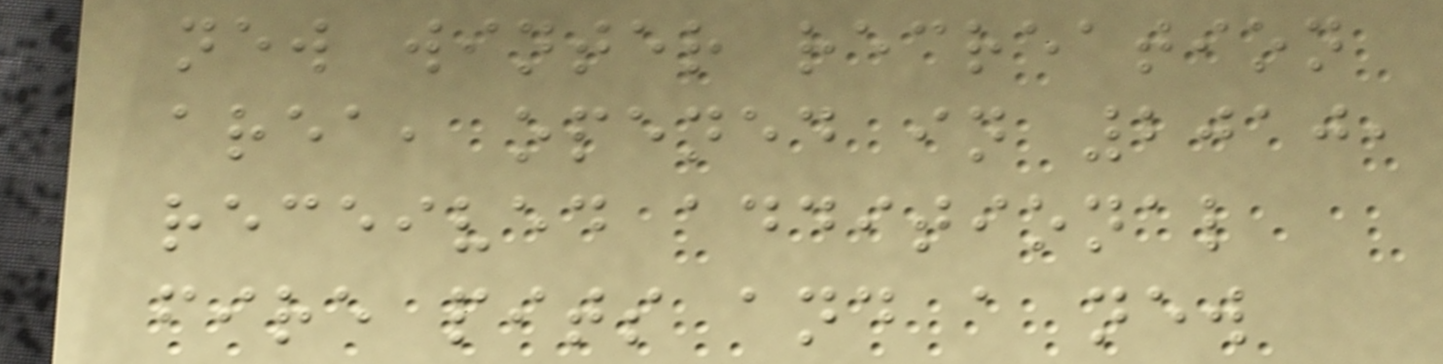new winter recreation
area, opened in 2010,
received additional
fire pits and a new
